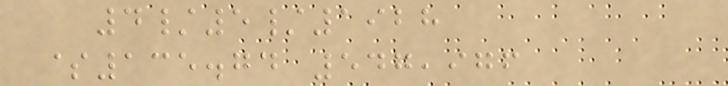4/5/1928
$135.74 547,976
